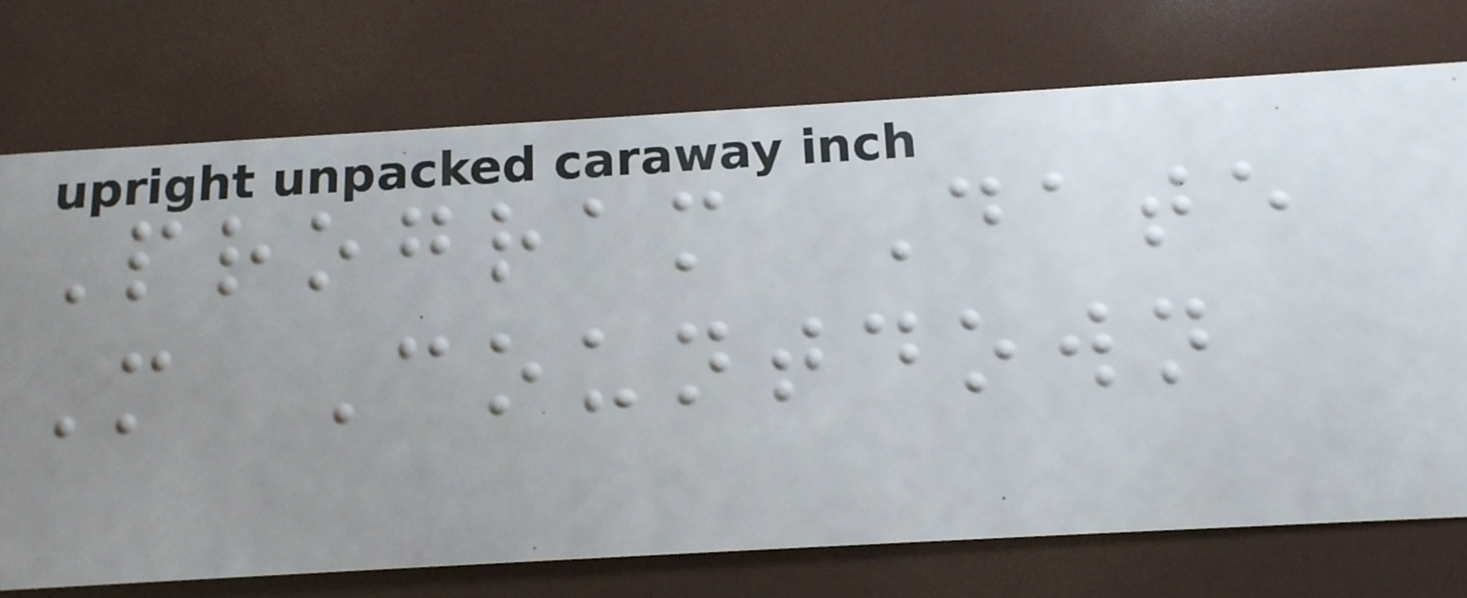Program Date
M Countdown
